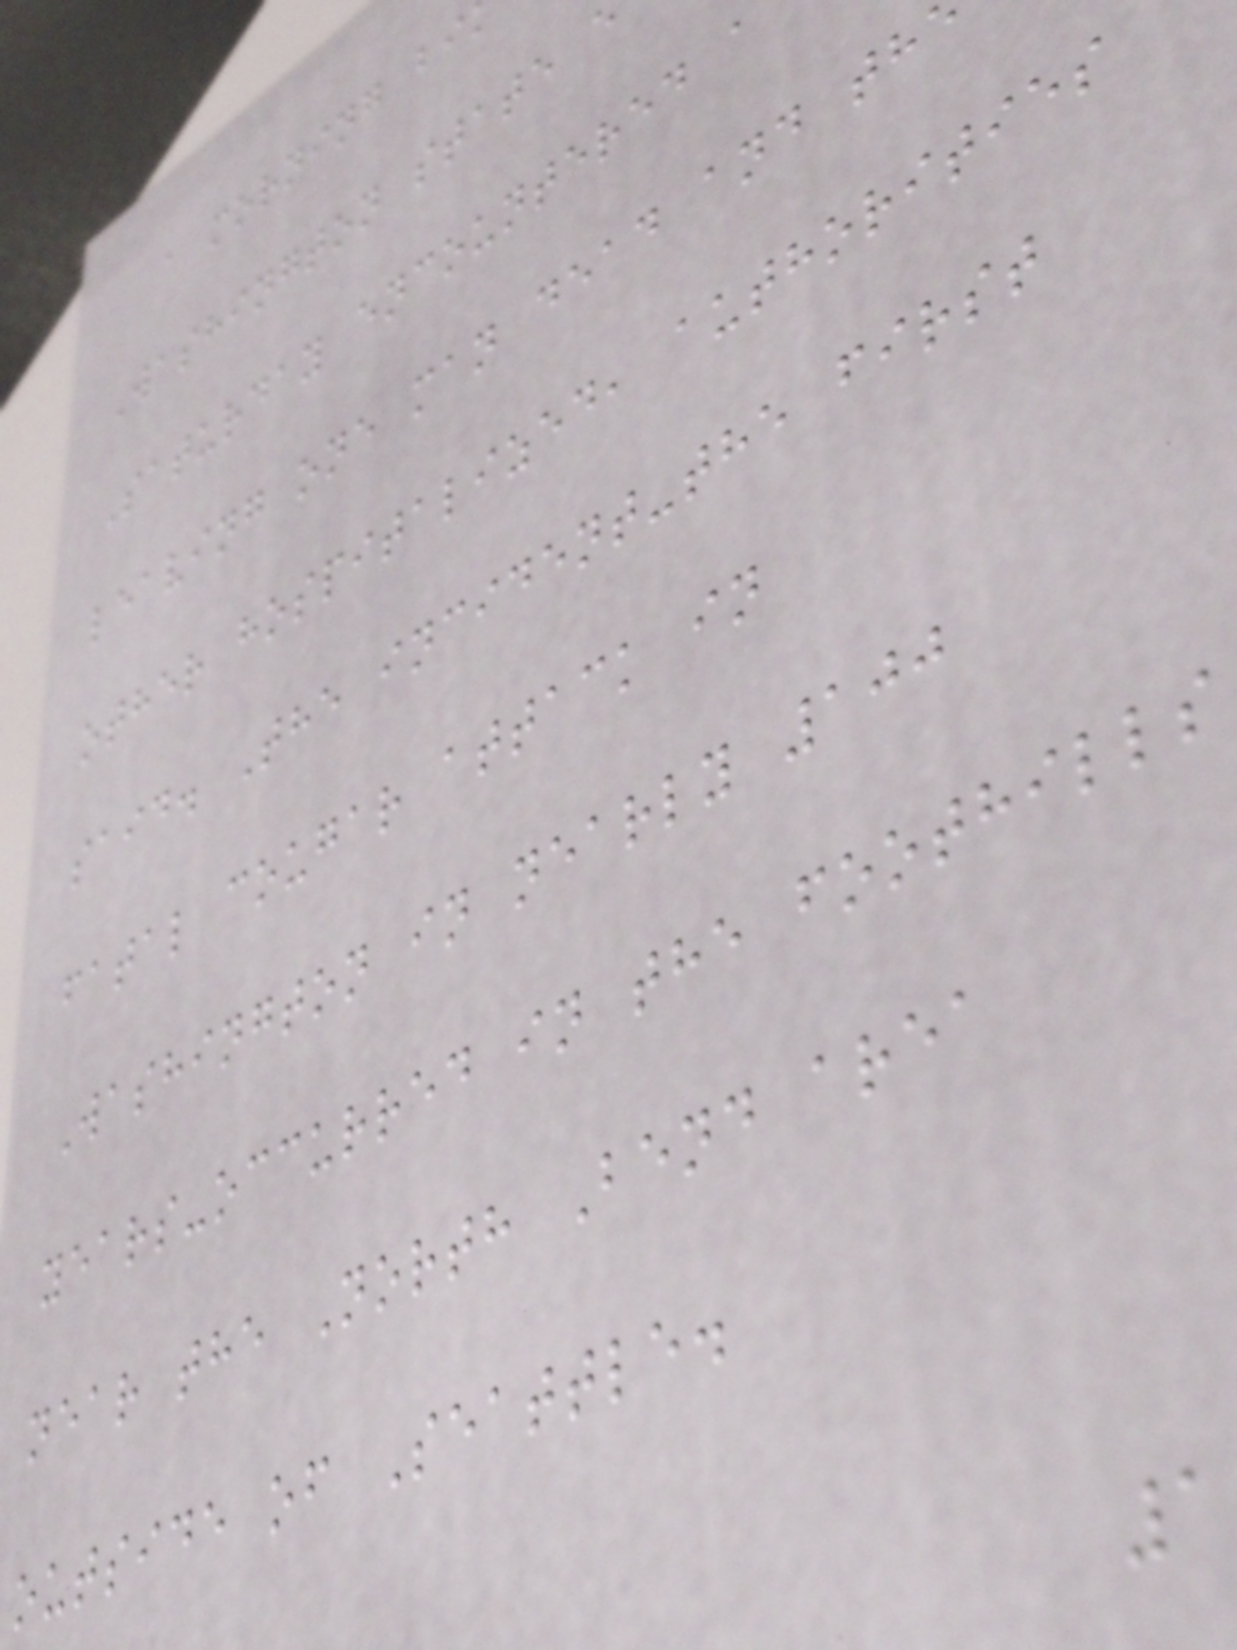a morning bi
Washington state e
Saturday encountered a
leaving one man dead and th
other hospitalized, authorities
said. The incident-the first
fatal cougar attack in
Washington in nearly 100
years-occurred in the foothills
near the North Bend area
outside of Seattle.
